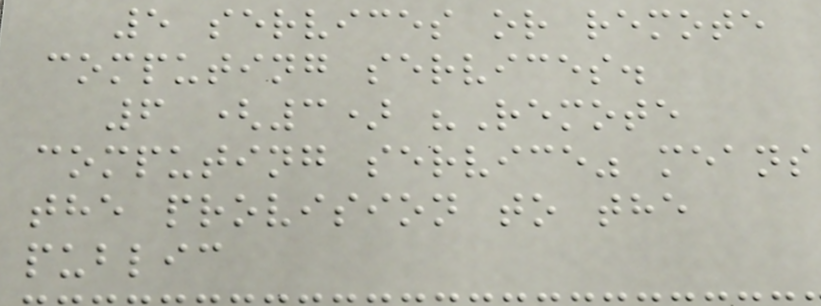5 services or remote
computing services.
6 (3) "Remote
computing service" means
the provision to the
public
